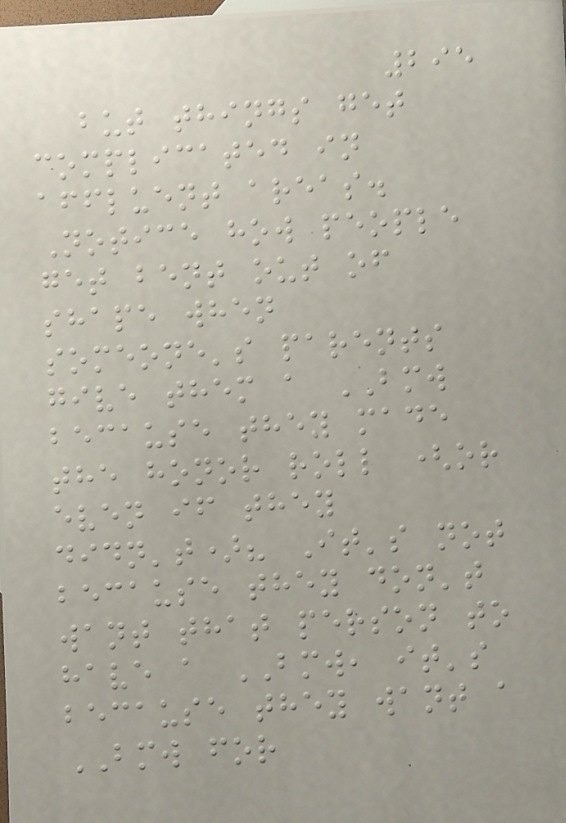295
but things get
complicated in
affluent areas.
Notice how people
get bent out of
shape when
someone's parents
give them a BMW
because they made
the honor roll (or
even if they
didn't)? It's not
because they don't
want that person to
have a BMW, it's
because they want a
BMW for
